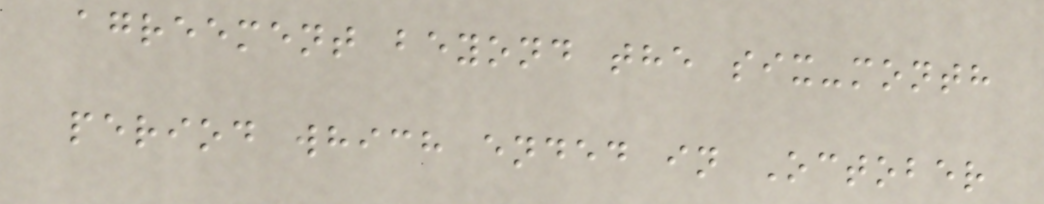agreement beyond the six-month
period which ended in October
